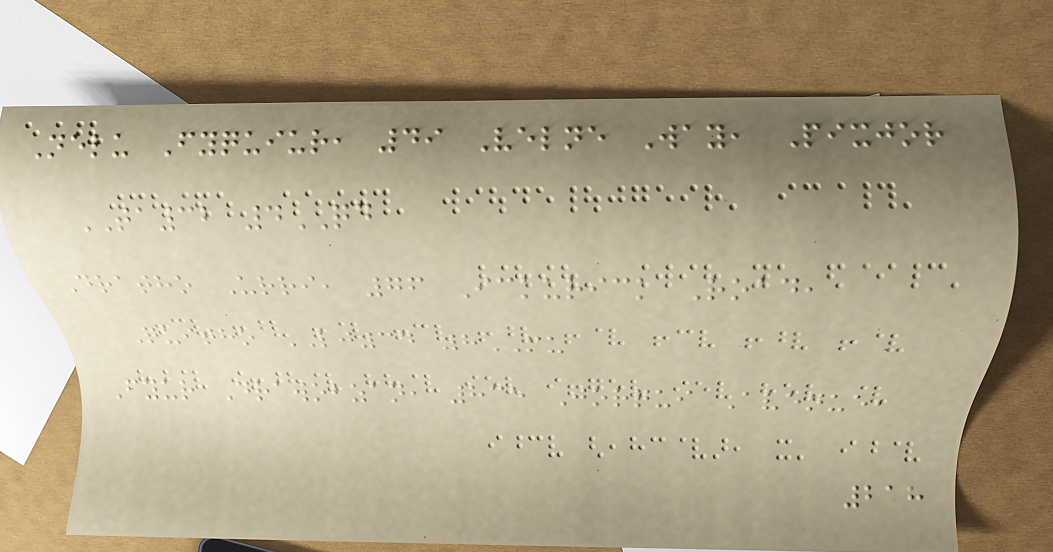Nelu Fyquiur, 49 Velne Way, Pixjor
TA32 4QD
Dratho Urri, 76 Ickurick Road,
Quitho LJ34 8MU
Fyur Drawobzan, 835 Jorqui Avenue,
218
